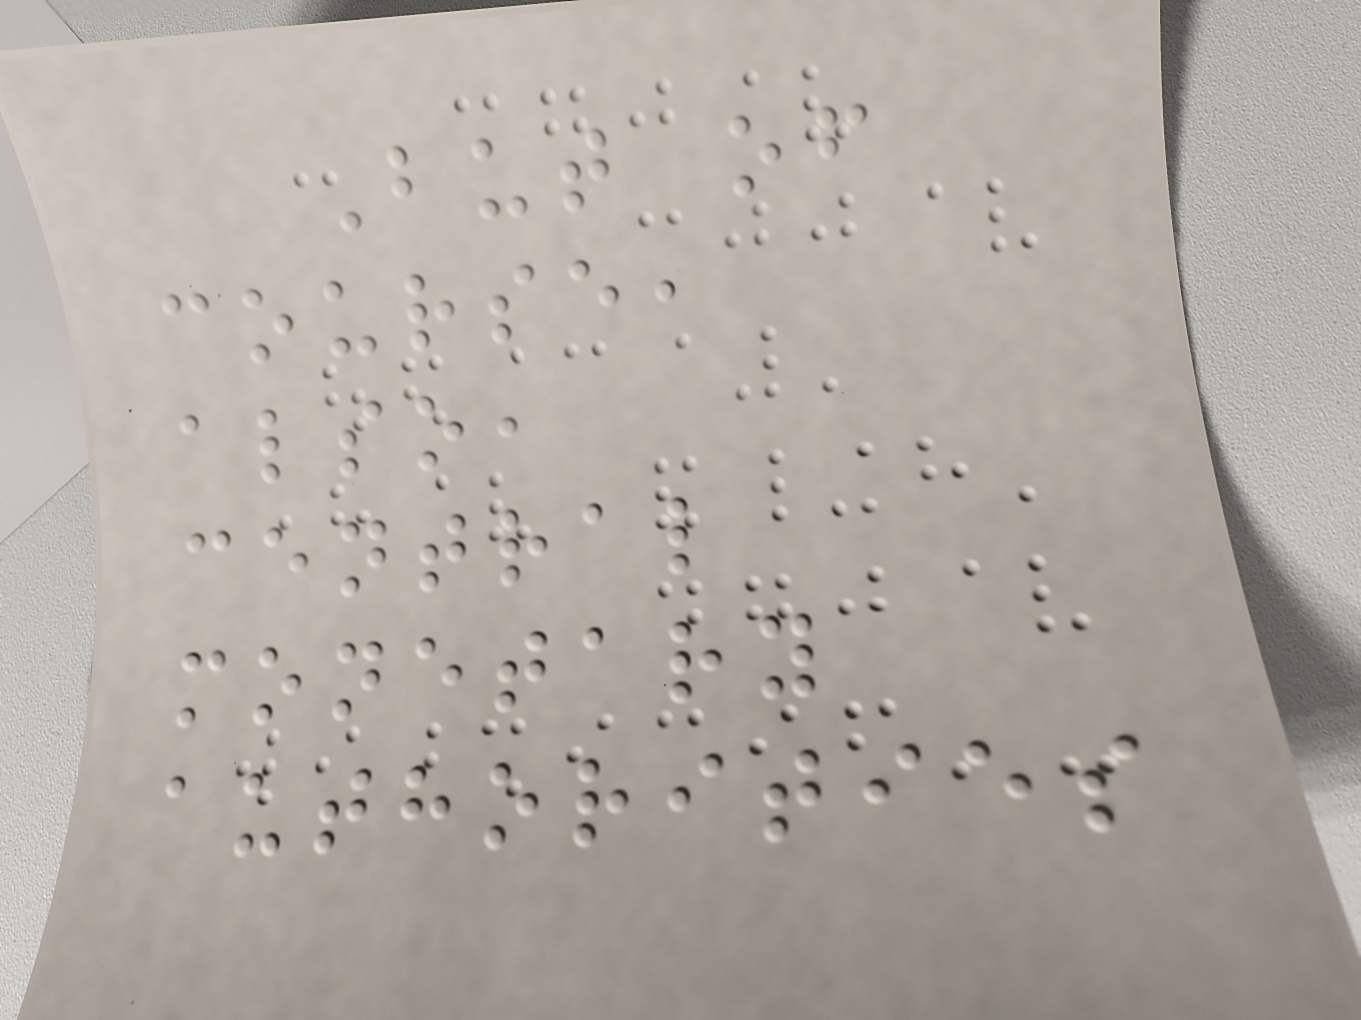But of
course,
also,
central
monetary
authorities
